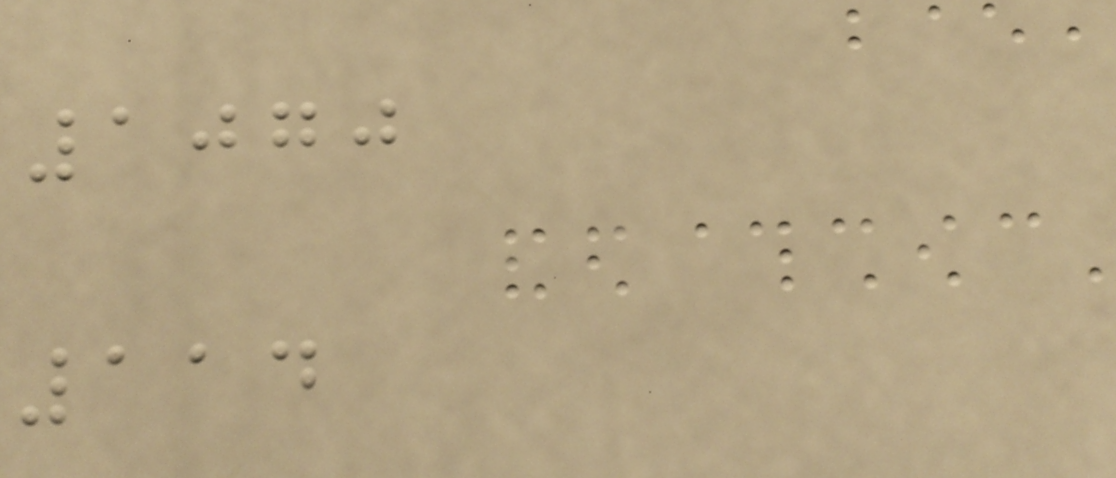1070
114
